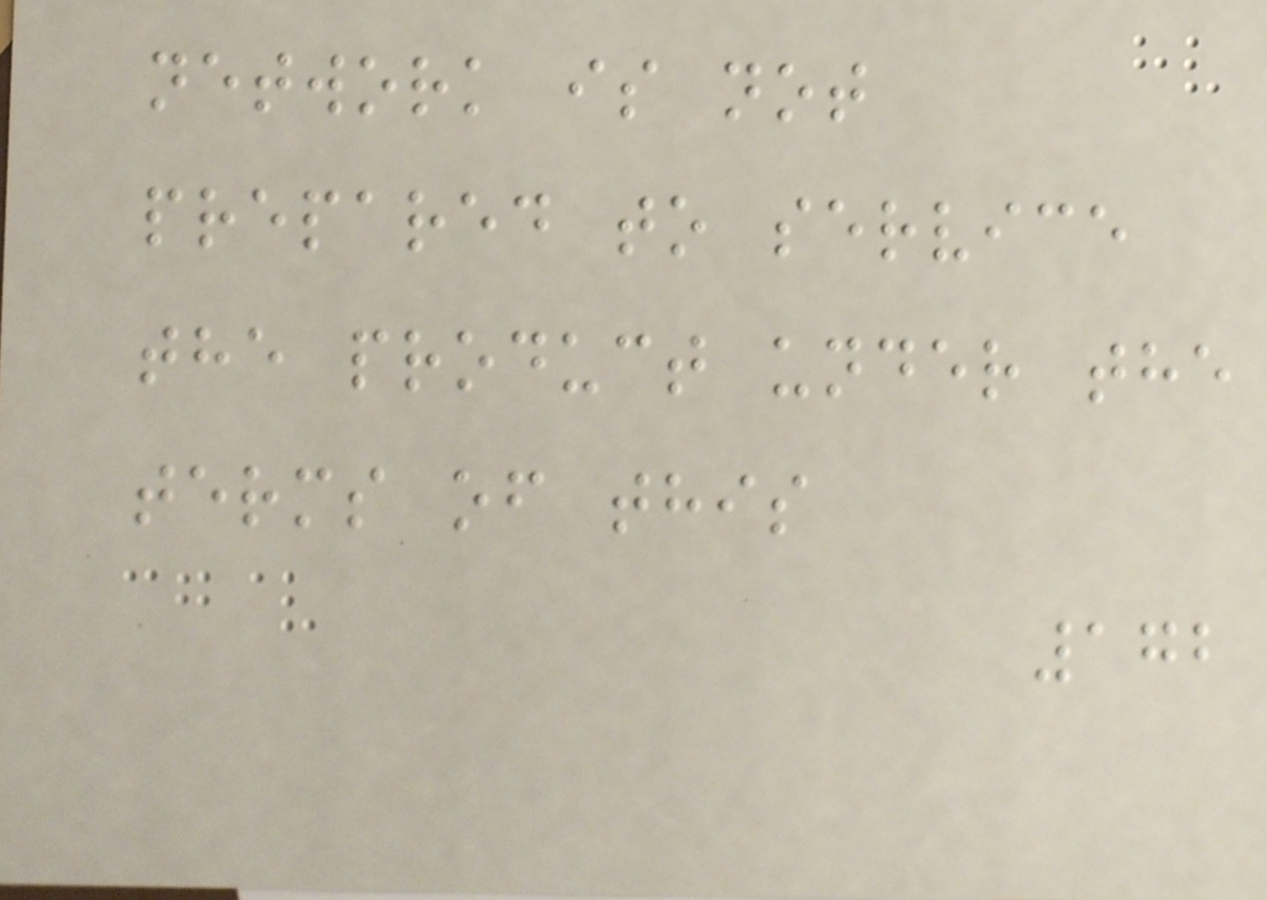network is not
prepared to service
the product under the
terms of this
172
